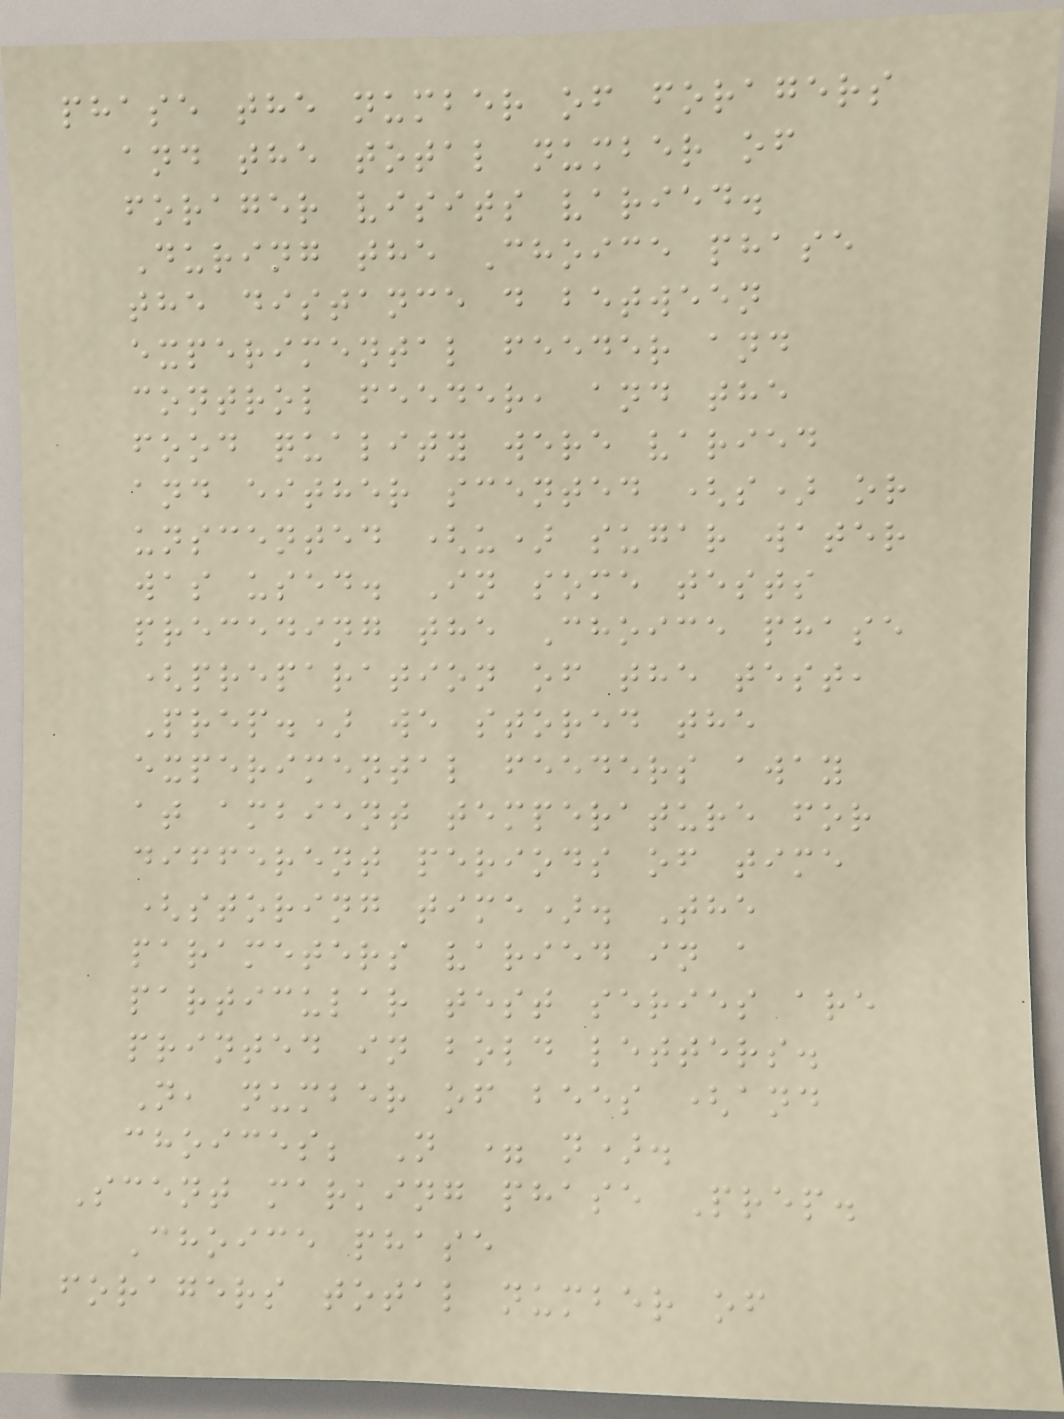phase the number of foragers
and the total number of
forager visits varied.
During the Choice phase
the distance d between
experimental feeder and
control feeder, and the
food quality were varied
and either scented (s) or
unscented (u) sugar water
was used. In some tests
preceding the Choice phase
(preparation of the test,
Prep.) we stored the
experimental feeders away
at ambient temperature for
different periods of time
(storing time). The
parameters varied in a
particular test series are
printed in bold letters.
N, number of bees (and
choices; N = n).
Scent marking phase Prep.
Choice phase
foragers total number of
